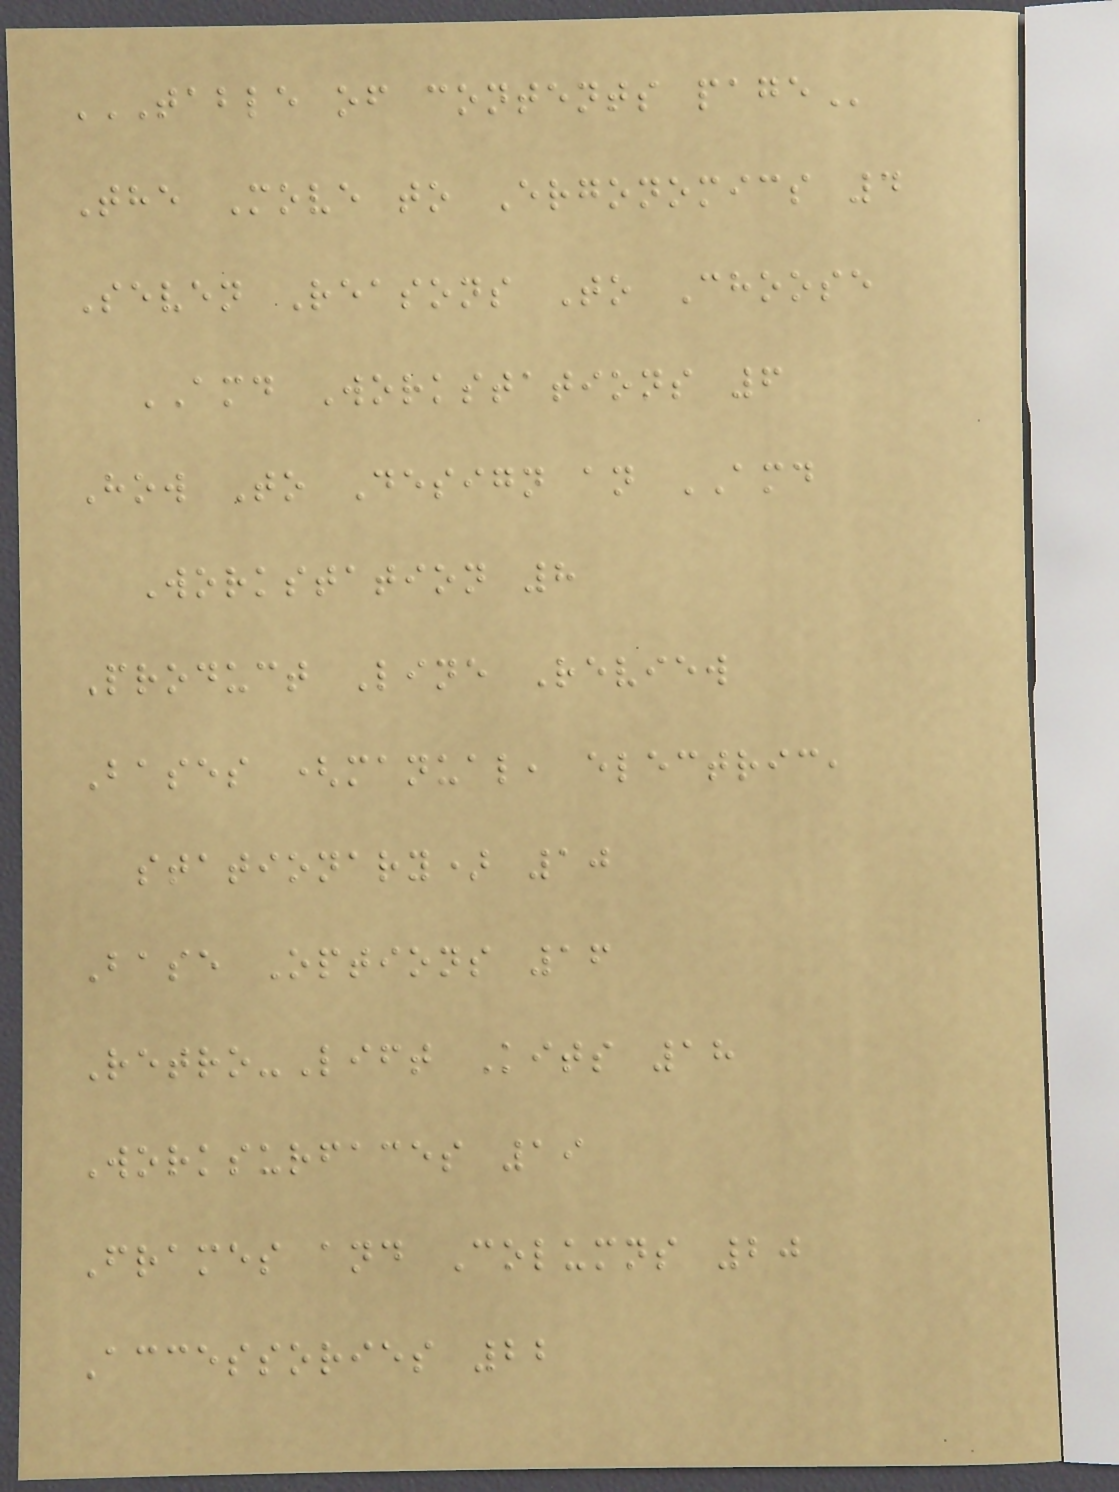TABLE OF CONTENTS PAGE
The Move to Ergonomics 4
Seven Reasons To Choose
AMD Workstations 6
How To Design an AMD
Workstation 8
Product Line Review
Bases (manual, electric,
stationary) 10
Base Options 16
Retro-Lift Kits 18
Worksurfaces 19
Frames and Columns 20
Accessories 22
